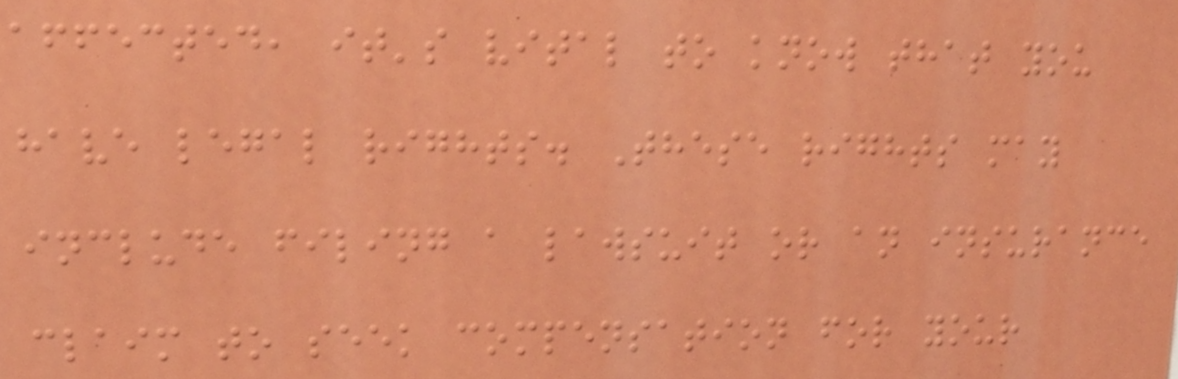affected, it's vital to know that you
have legal rights. These rights may
include filing a lawsuit or an insurance
claim to seek compensation for your
